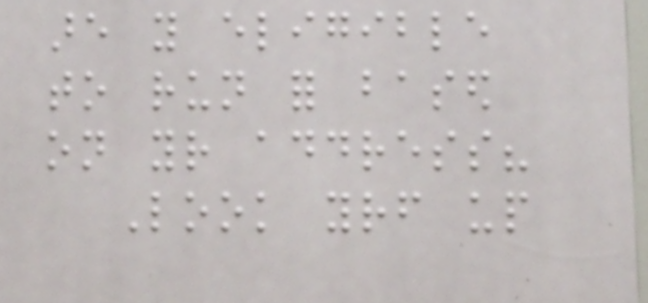are you eligible
to run for based
on your address?
Look yourself up
